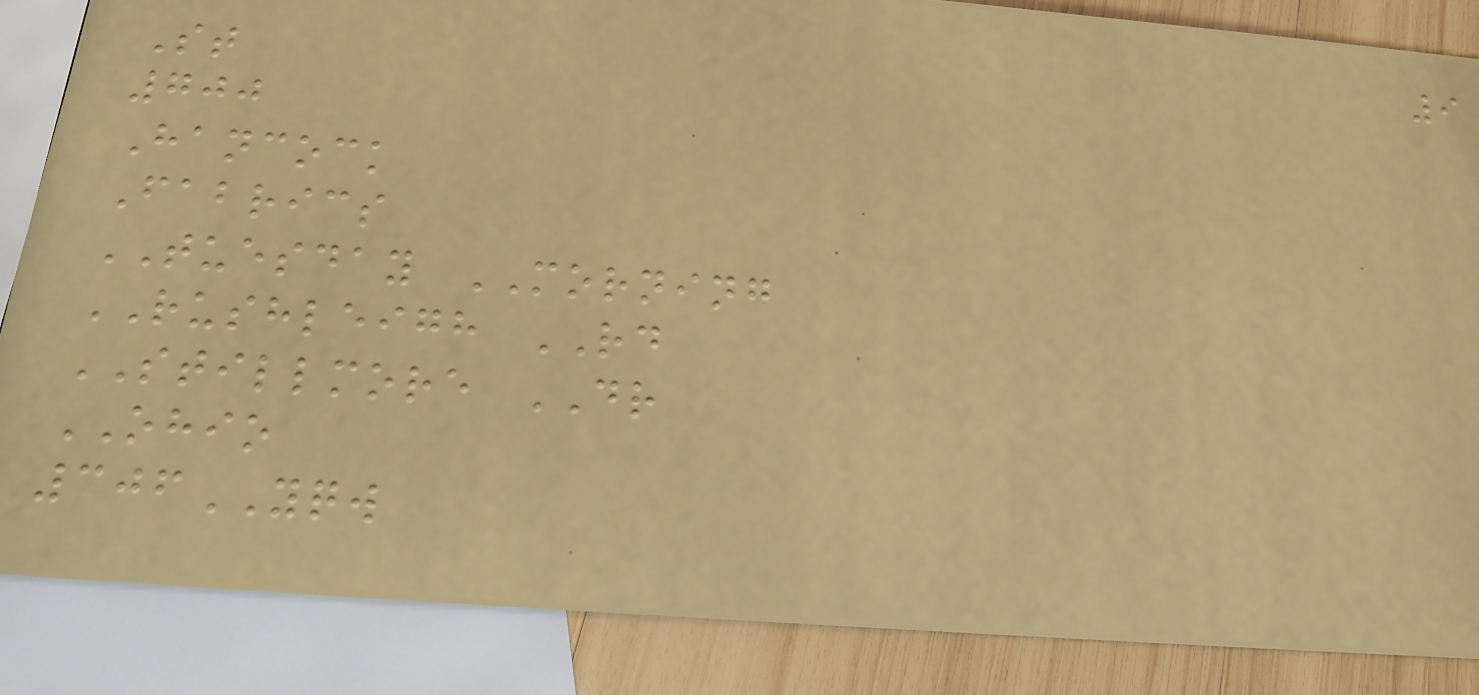9
St
700
Hancock
Fabrics
TUESDAY MORNING
RUSHLEIGH RD
STILLMORE DR
OHIO
306YQW
